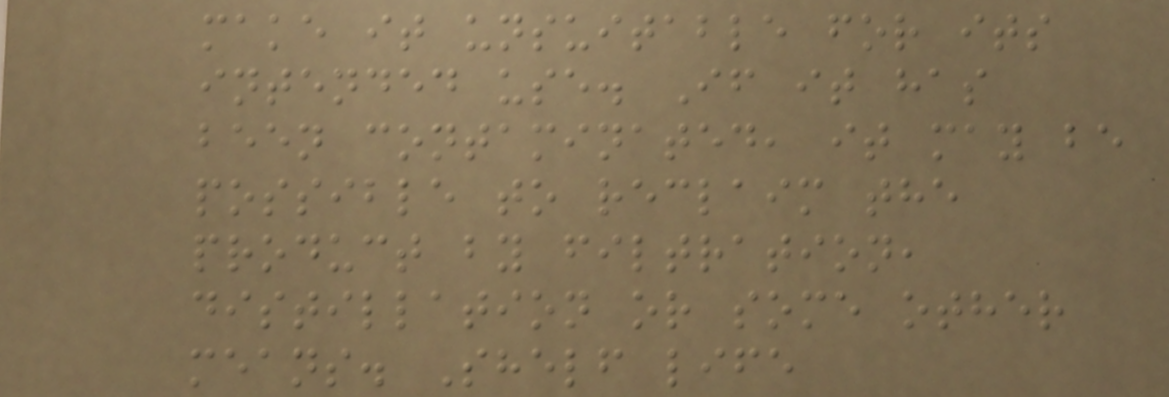make it unsuitable for its
intended use. If it has
been contaminated, it may be
possible to reclaim the
product by filtration,
distillation or some other
means. Shelf life
